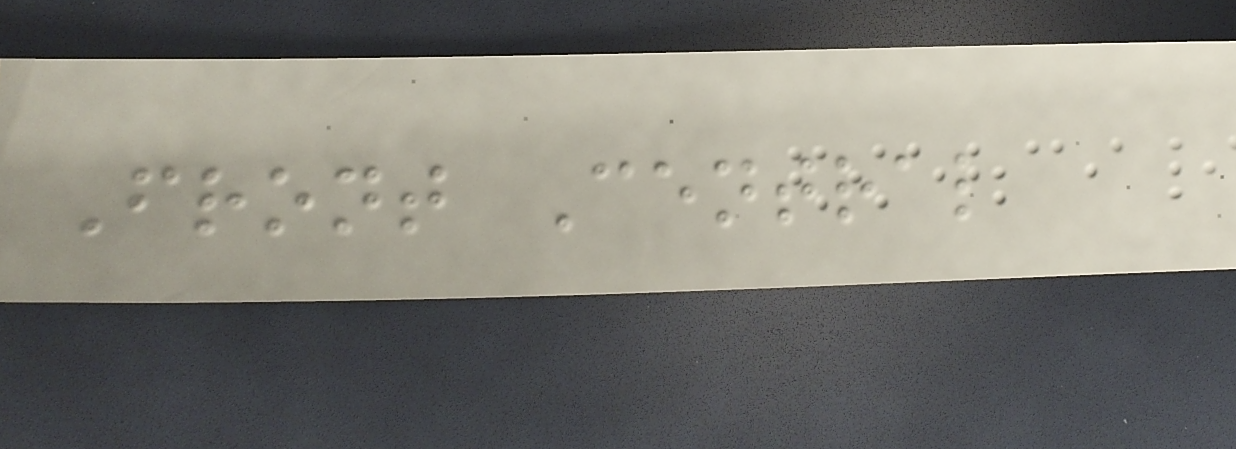Front Central
